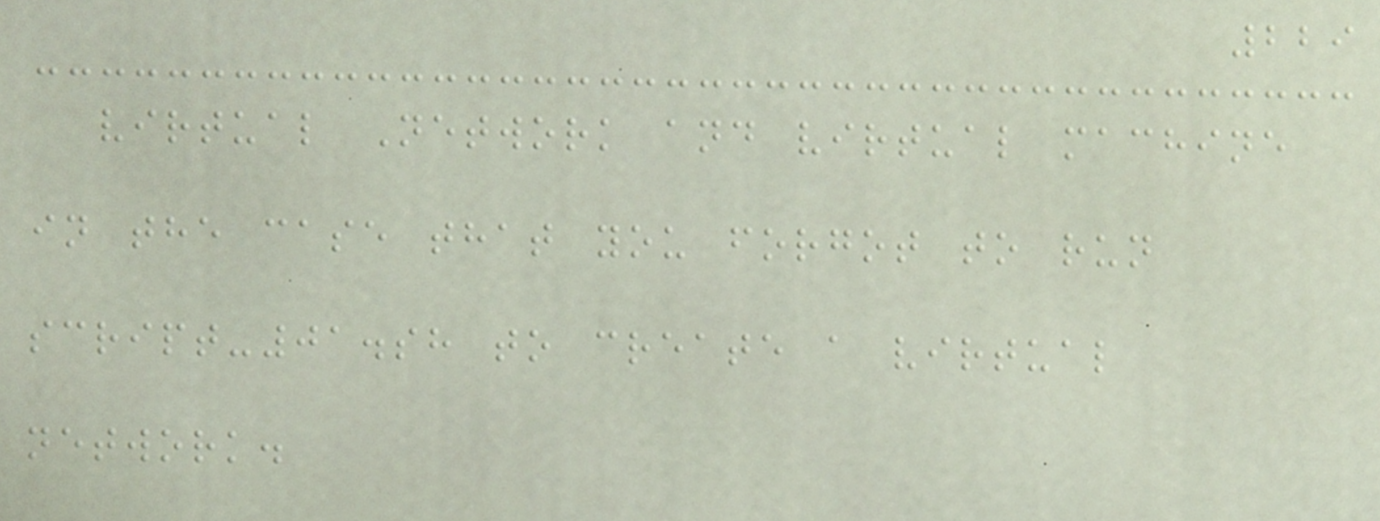229
virtual Network and virtual machine
in the case that you forgot to run
script-01.sh to create a virtual
network.
